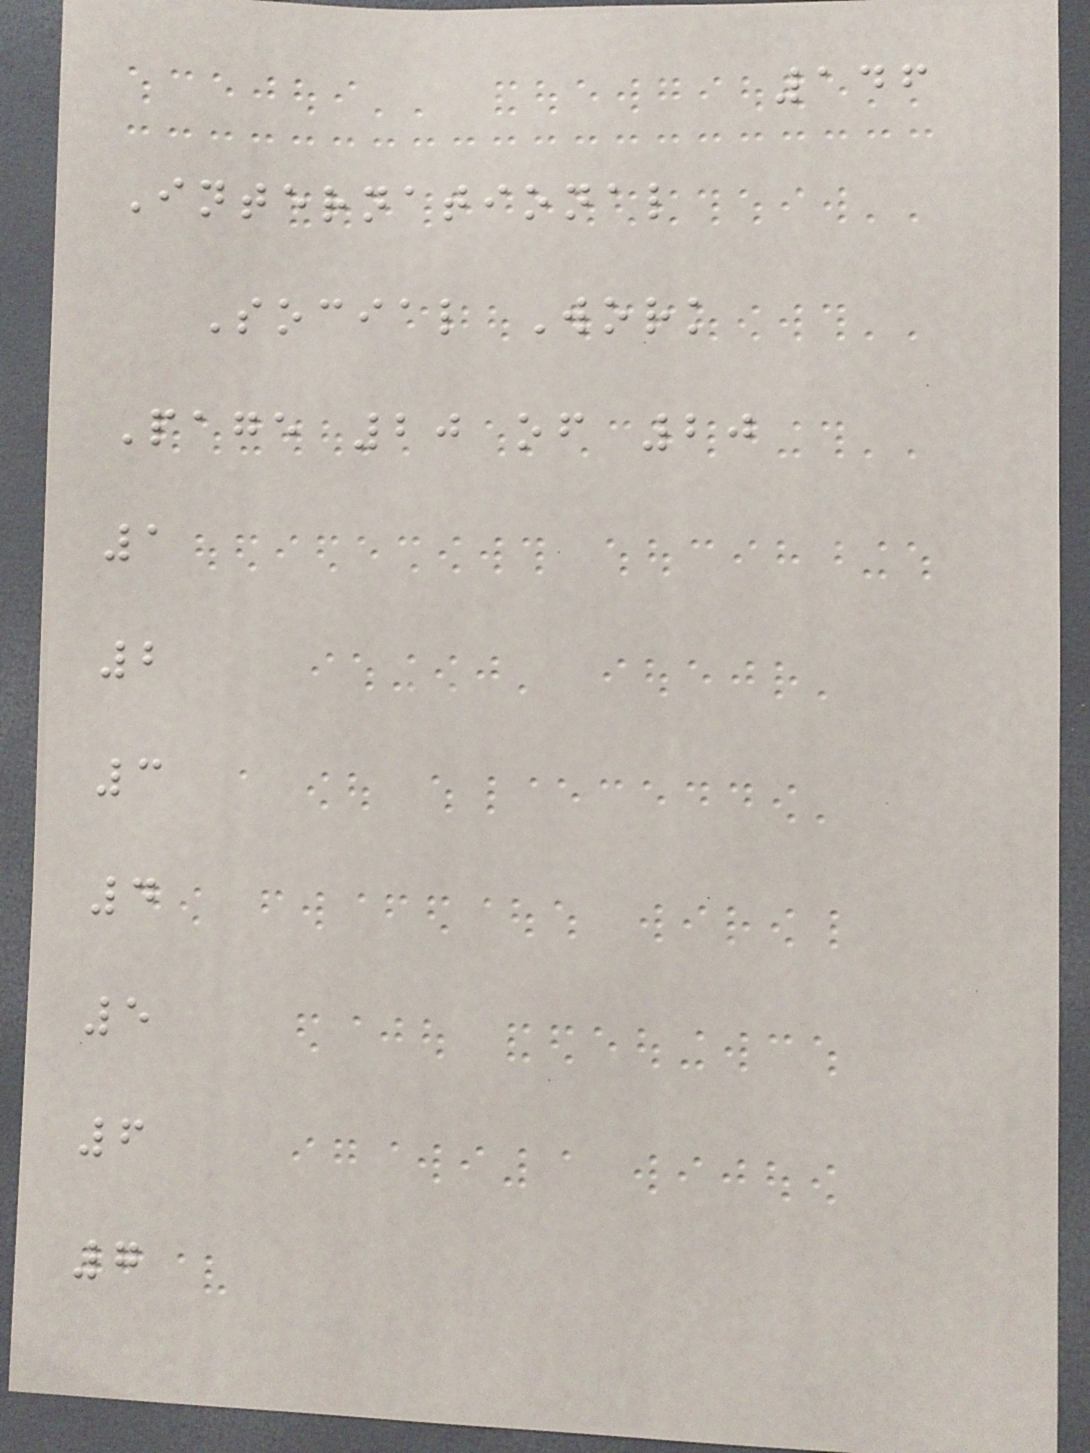146
International
Social Work
Page 20 of 20
1
2
3
4
5
6
7
